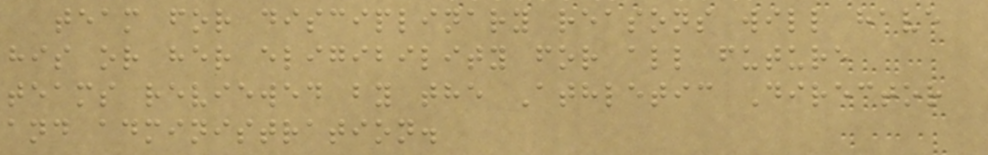team for disciplinary reasons will have
his or her eligibility for all future
teams reviewed by the Athletic Director
and administration.
